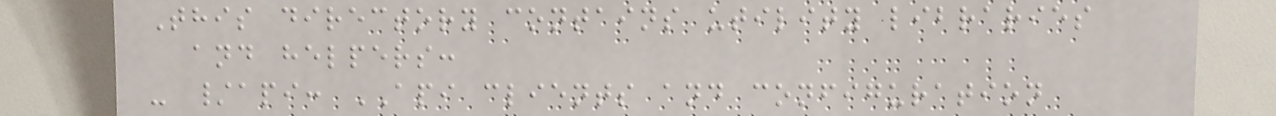This directory contains utility libraries
and helpers:
- /api: API clients and configuration
